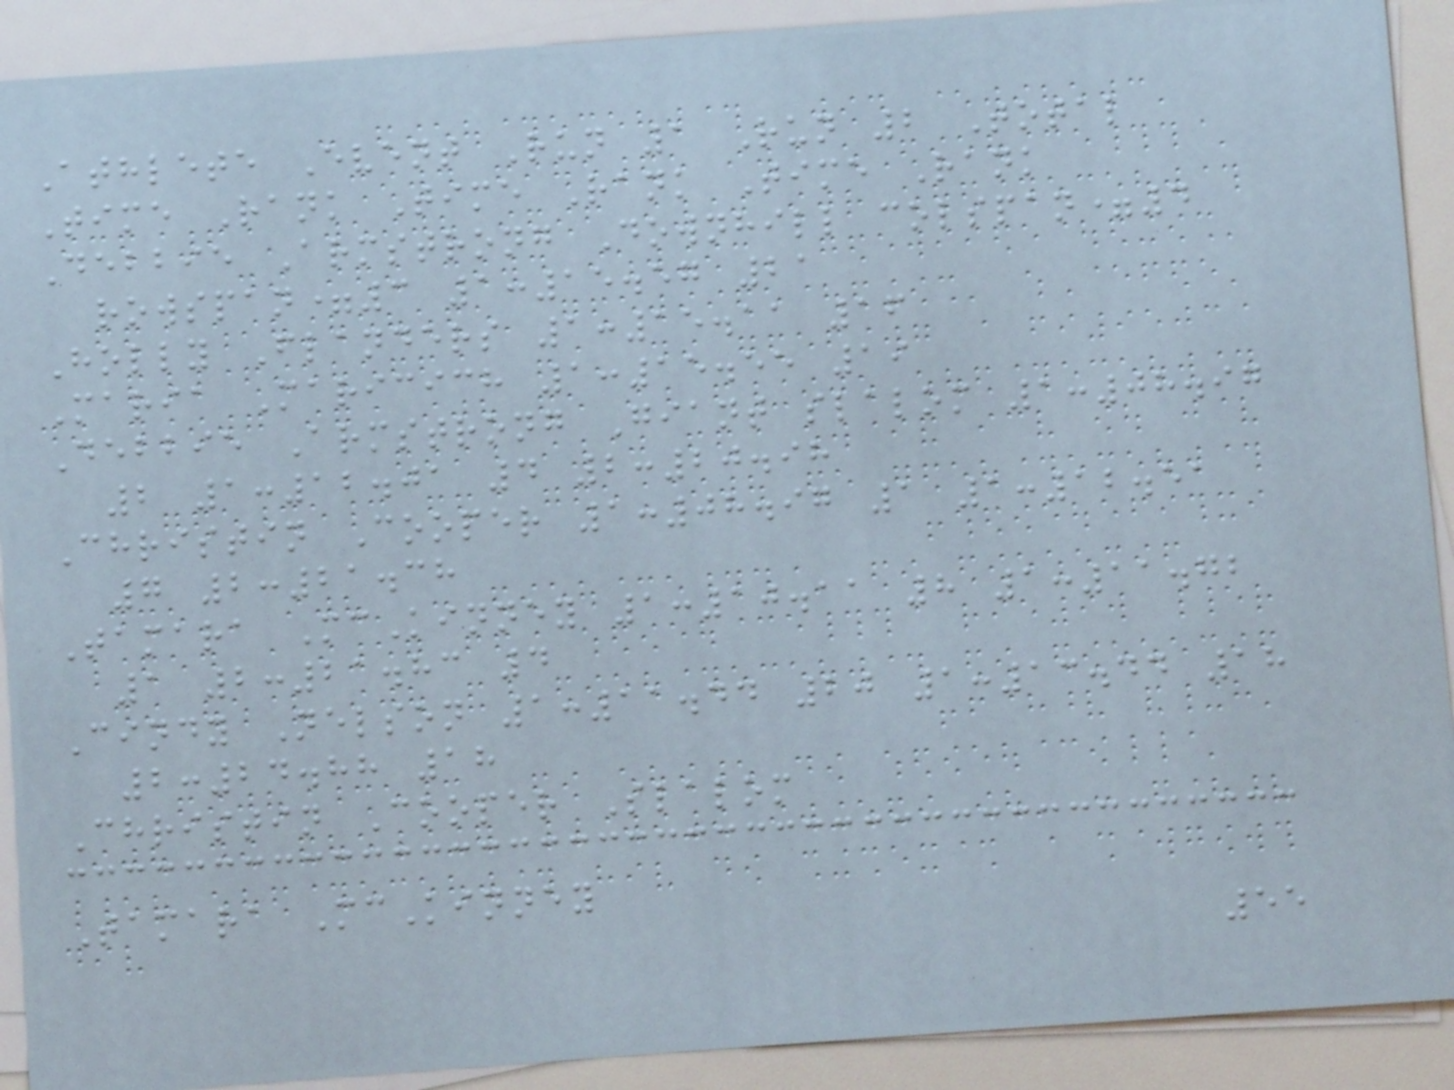Athlete Event Run 1 Run 2 Total
Time Rank Time Rank Time Rank
Debbie Armstrong Downhill colspan=4
rowspan=3 1:15.57 21
Holly Flanders 1:15.11 16
Maria Maricich 1:15.55 19
Debbie Armstrong Giant slalom 1:08.97
2 1:12.01 4 2:20.98
Christin Cooper 1:08.97 1 1:12.51
7 2:21.38
Tamara McKinney 1:10.11 8 1:11.72
1 2:21.83 4
Cindy Nelson 1:11.44 20 1:13.44 18
2:24.88 18
Christin Cooper Slalom
Tamara McKinney
55
